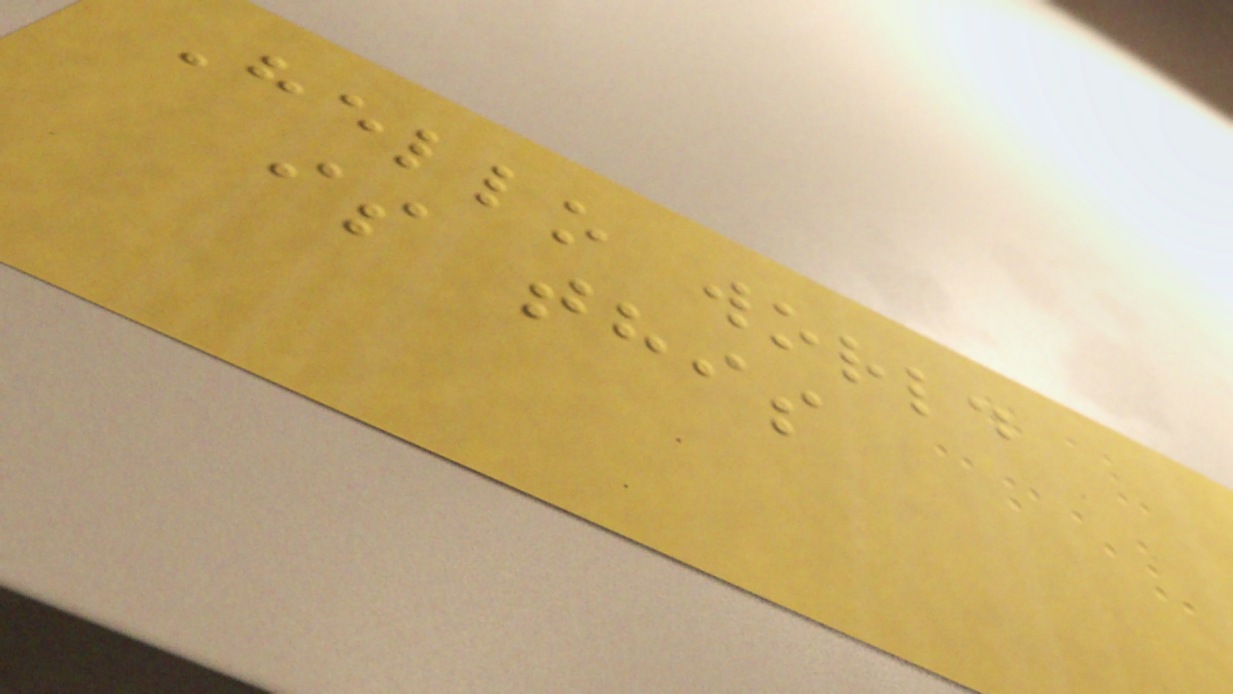Hello world
is this
